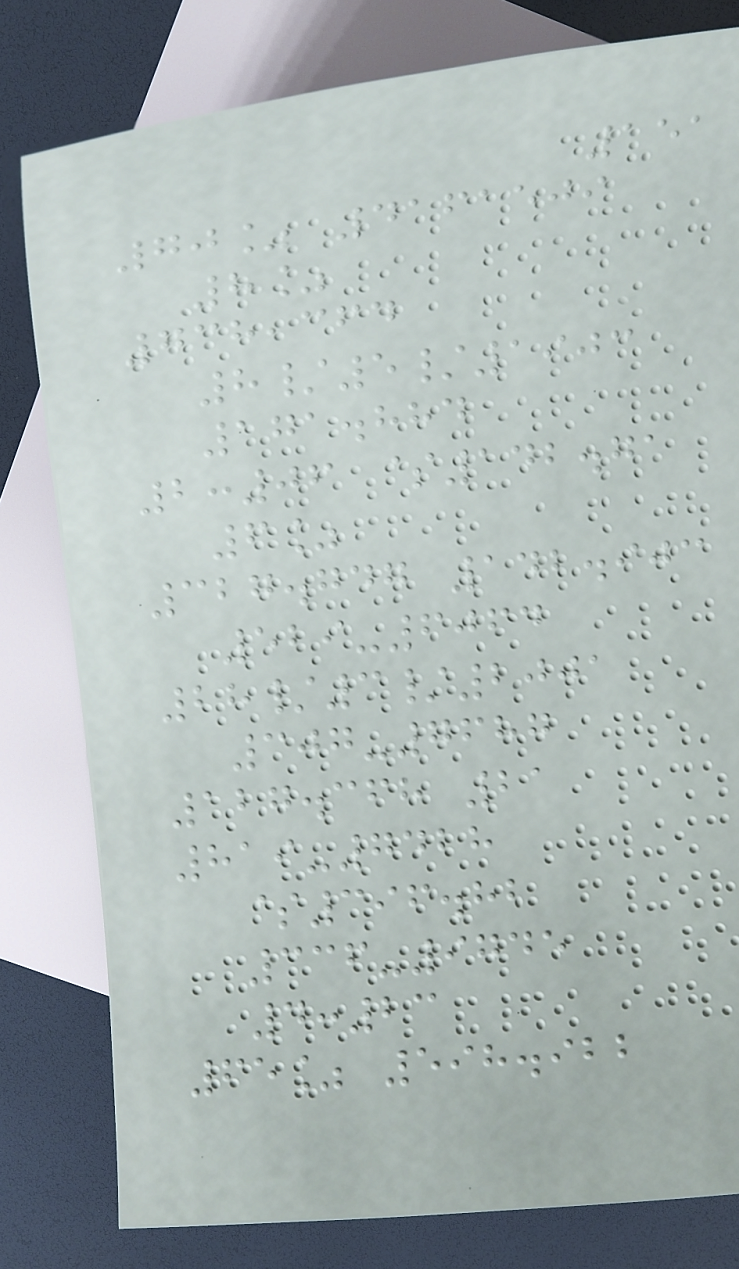151
70% 4161509
8%
738,364
8/5/1903
171.884
2:06 $142.71
6%
327.747 142.903
529-6064
28/3/2001
307-7687
127.368 21
819-7428
$396.82
336-9745
4:23
65% 598.922
